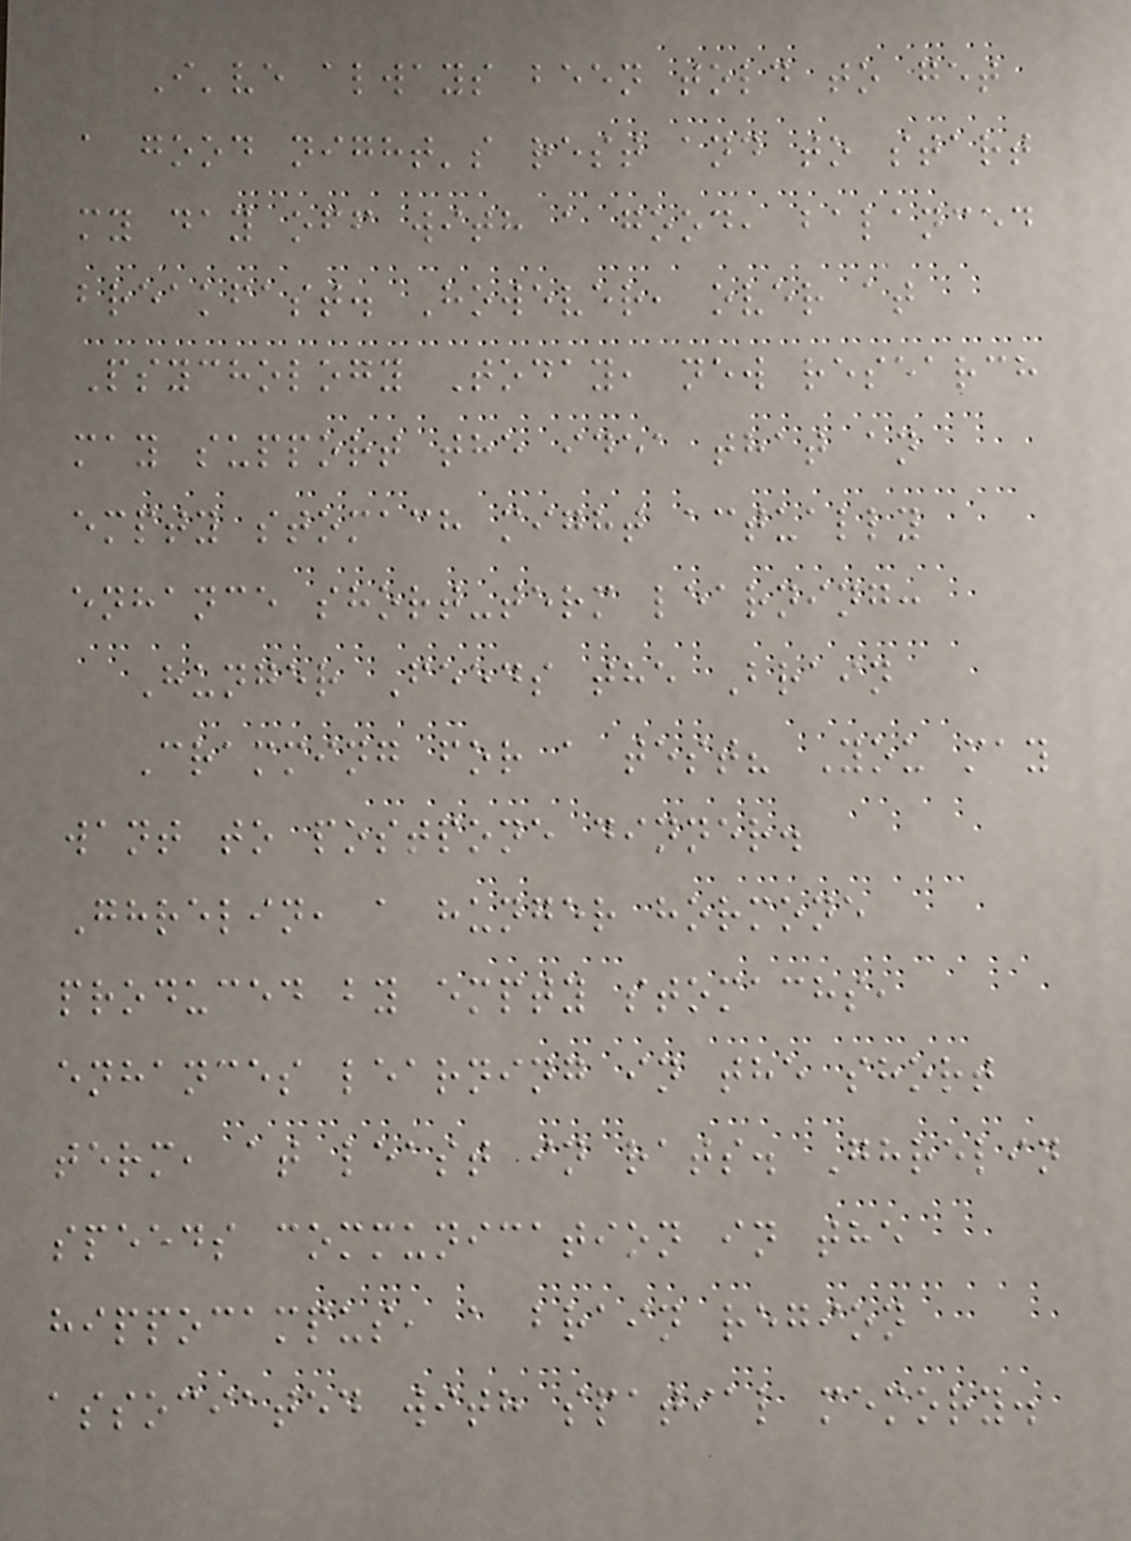I've always been told to get
a good night's rest and to start
my day off with a good, balanced
breakfast. However, over at
Psychology Today, new research
may support the idea that an
empty stomach might actually
enhance short-term learning:
Hunger Feeds the Brain
Cramming for a test? You may
want to postpone dinner.
Ghrelin, a hunger hormone
produced by empty stomachs,
enhances learning in the short
term, at least in rats. Ghrelin
speeds communication in the
hippocampus, a brain region
associated with spatial memory.
